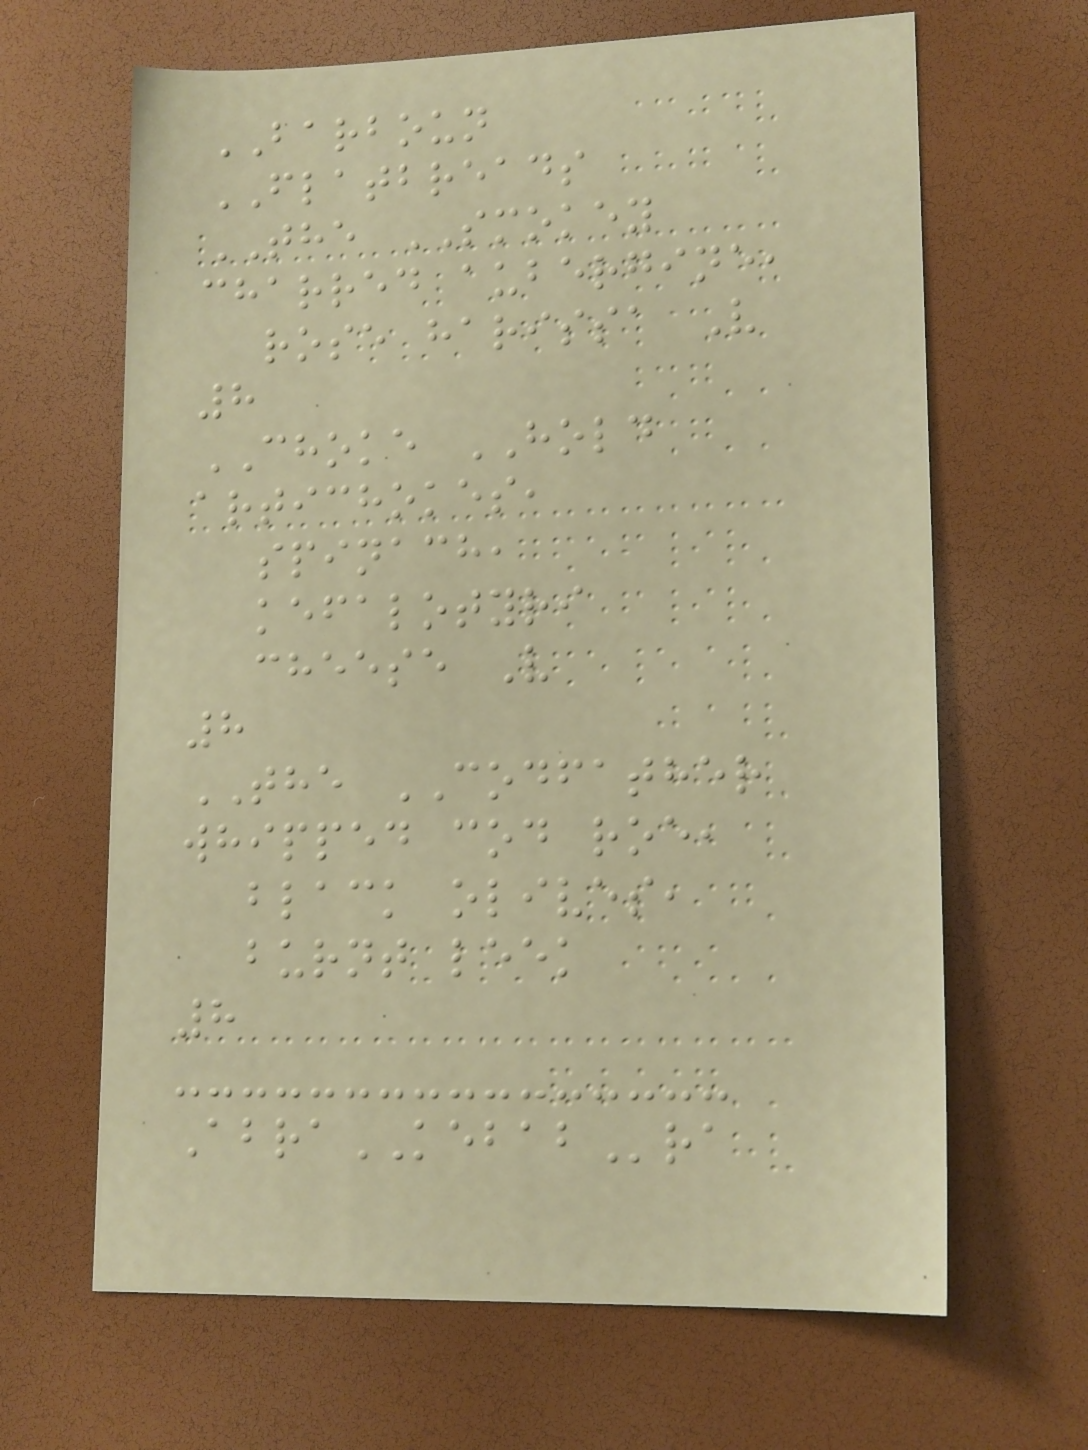BARBOUN
FLATBREADS
THE SMOKEY
charred aubergine,
rose harissa V
8
CHOKE HOLD
artichokes,
spinach,
kefalotyri
cheese V
8
THE CODFATHER
whipped cod roe,
black olives,
burnt leek
8
AbraKEBABra
